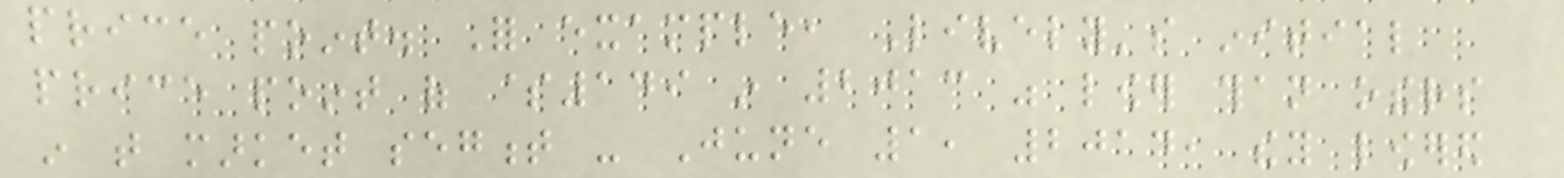price point. For example, Lively's initial
price point of $149 in 2013 was lower than others
in that market segment - June 1, 2014, they lowered
